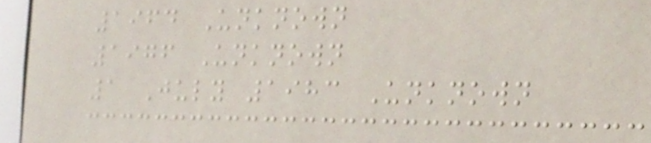1964 Unknown
1976 Unknown
1 July 1983 Unknown
